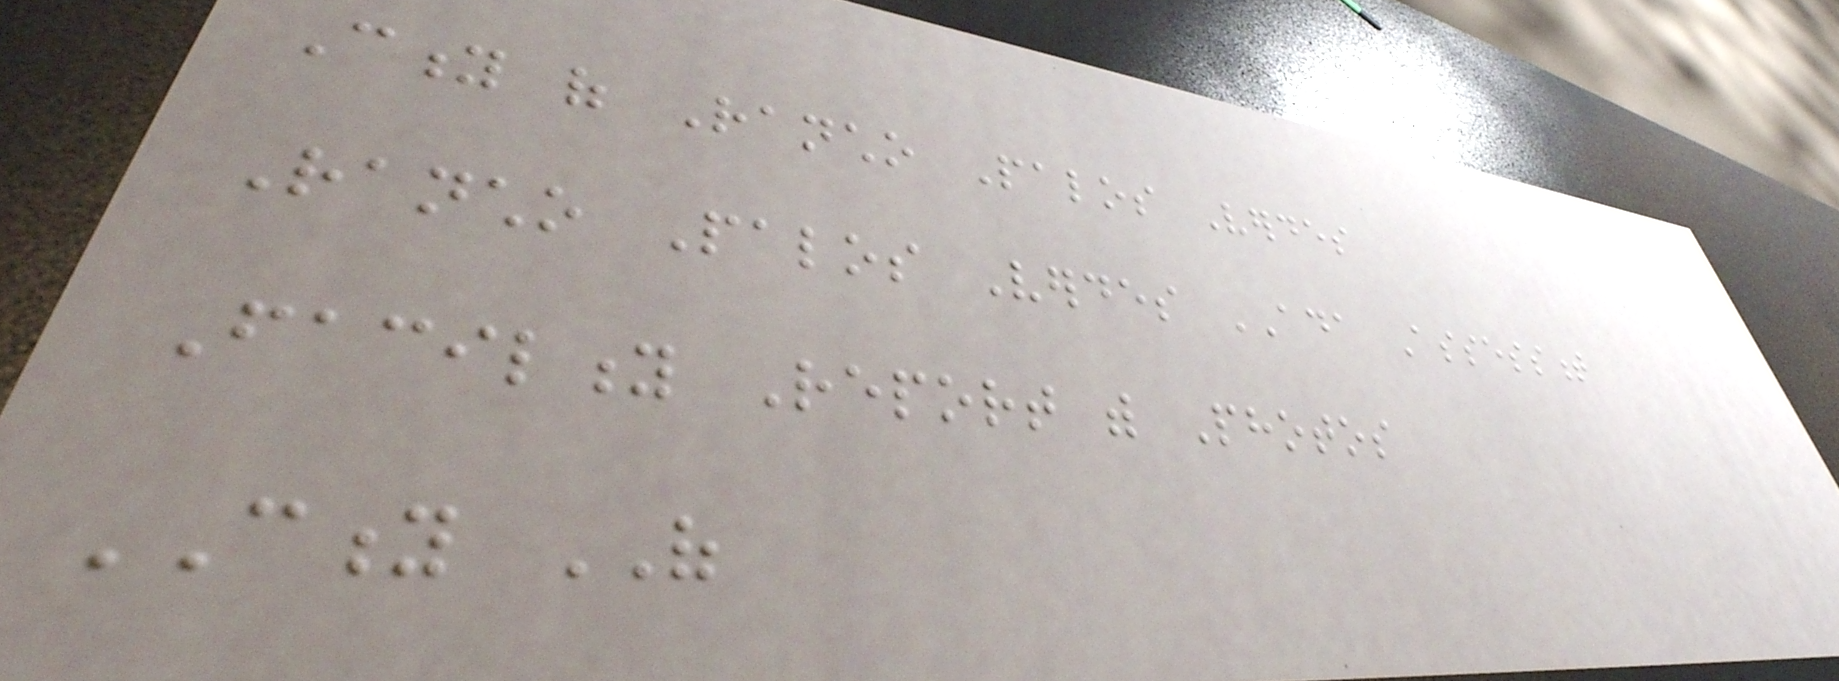City of Rancho Palos Verdes
Rancho Palos Verdes ADA Assessment
Facility Report with Photos
CITY OF
